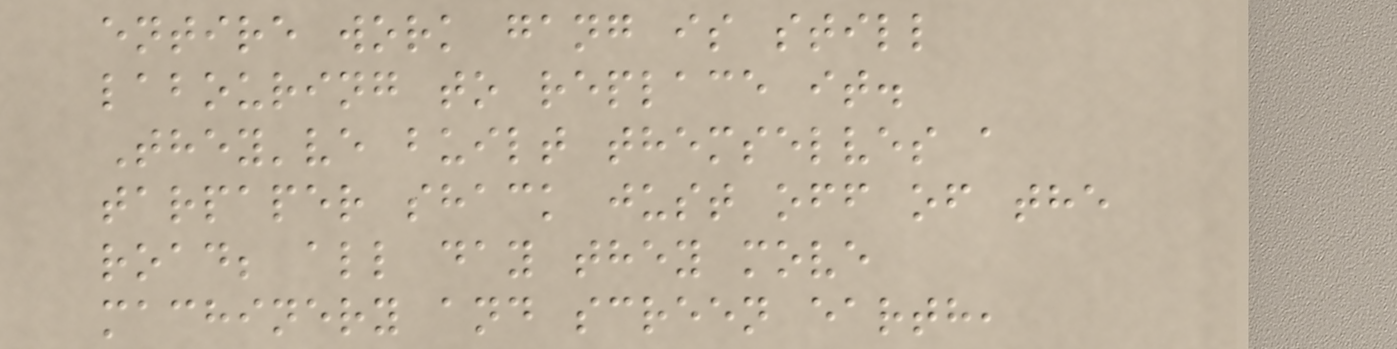entire work gang is still
labouring to replace it.
They've built themselves a
tarpaper shack just off of the
road; all day they move
machinery and screen earth,
